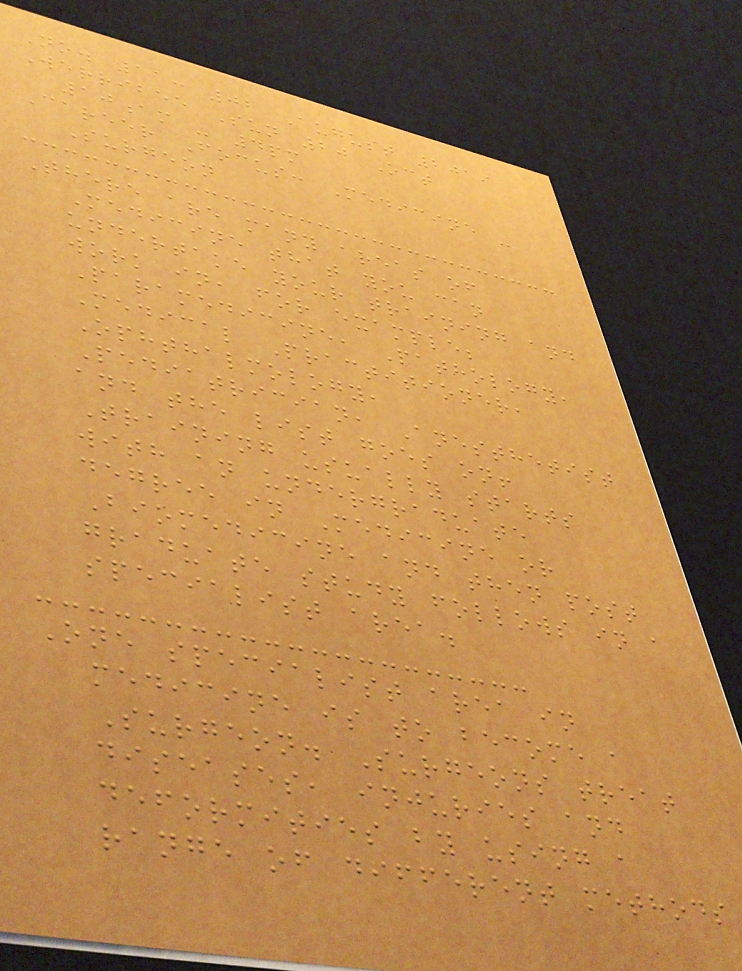No. 11: 02 August 2019
Werribee Sun 20 Oct
10am - 4pm
Career Focus: Medicine -
Surgeon
There are many areas of
Medicine that you can
undertake your training and
work in, for example;
Paramedicine, Pathology,
Medical Practitioner,
Ophthalmology,
Pediatrician, Anesthetist
and the list goes on!
Training usually starts
with an undergraduate
degree in Medicine or
Biomedicine and then post
graduate study follows in a
specialist area.
One specialist area in
medicine is to become a
Surgeon. Surgeons treat
diseases, injuries and
deformities by using a
range of different methods
